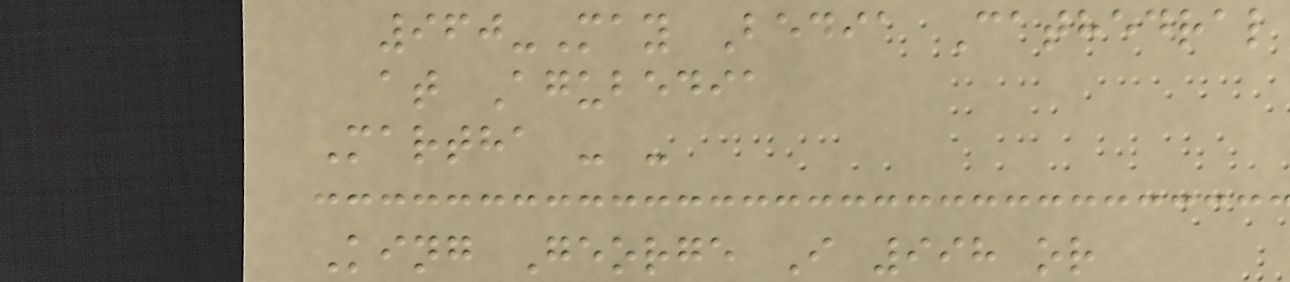960-May Bedia Cathedral
at Agubedia
Martha - -
King George I 998 or
